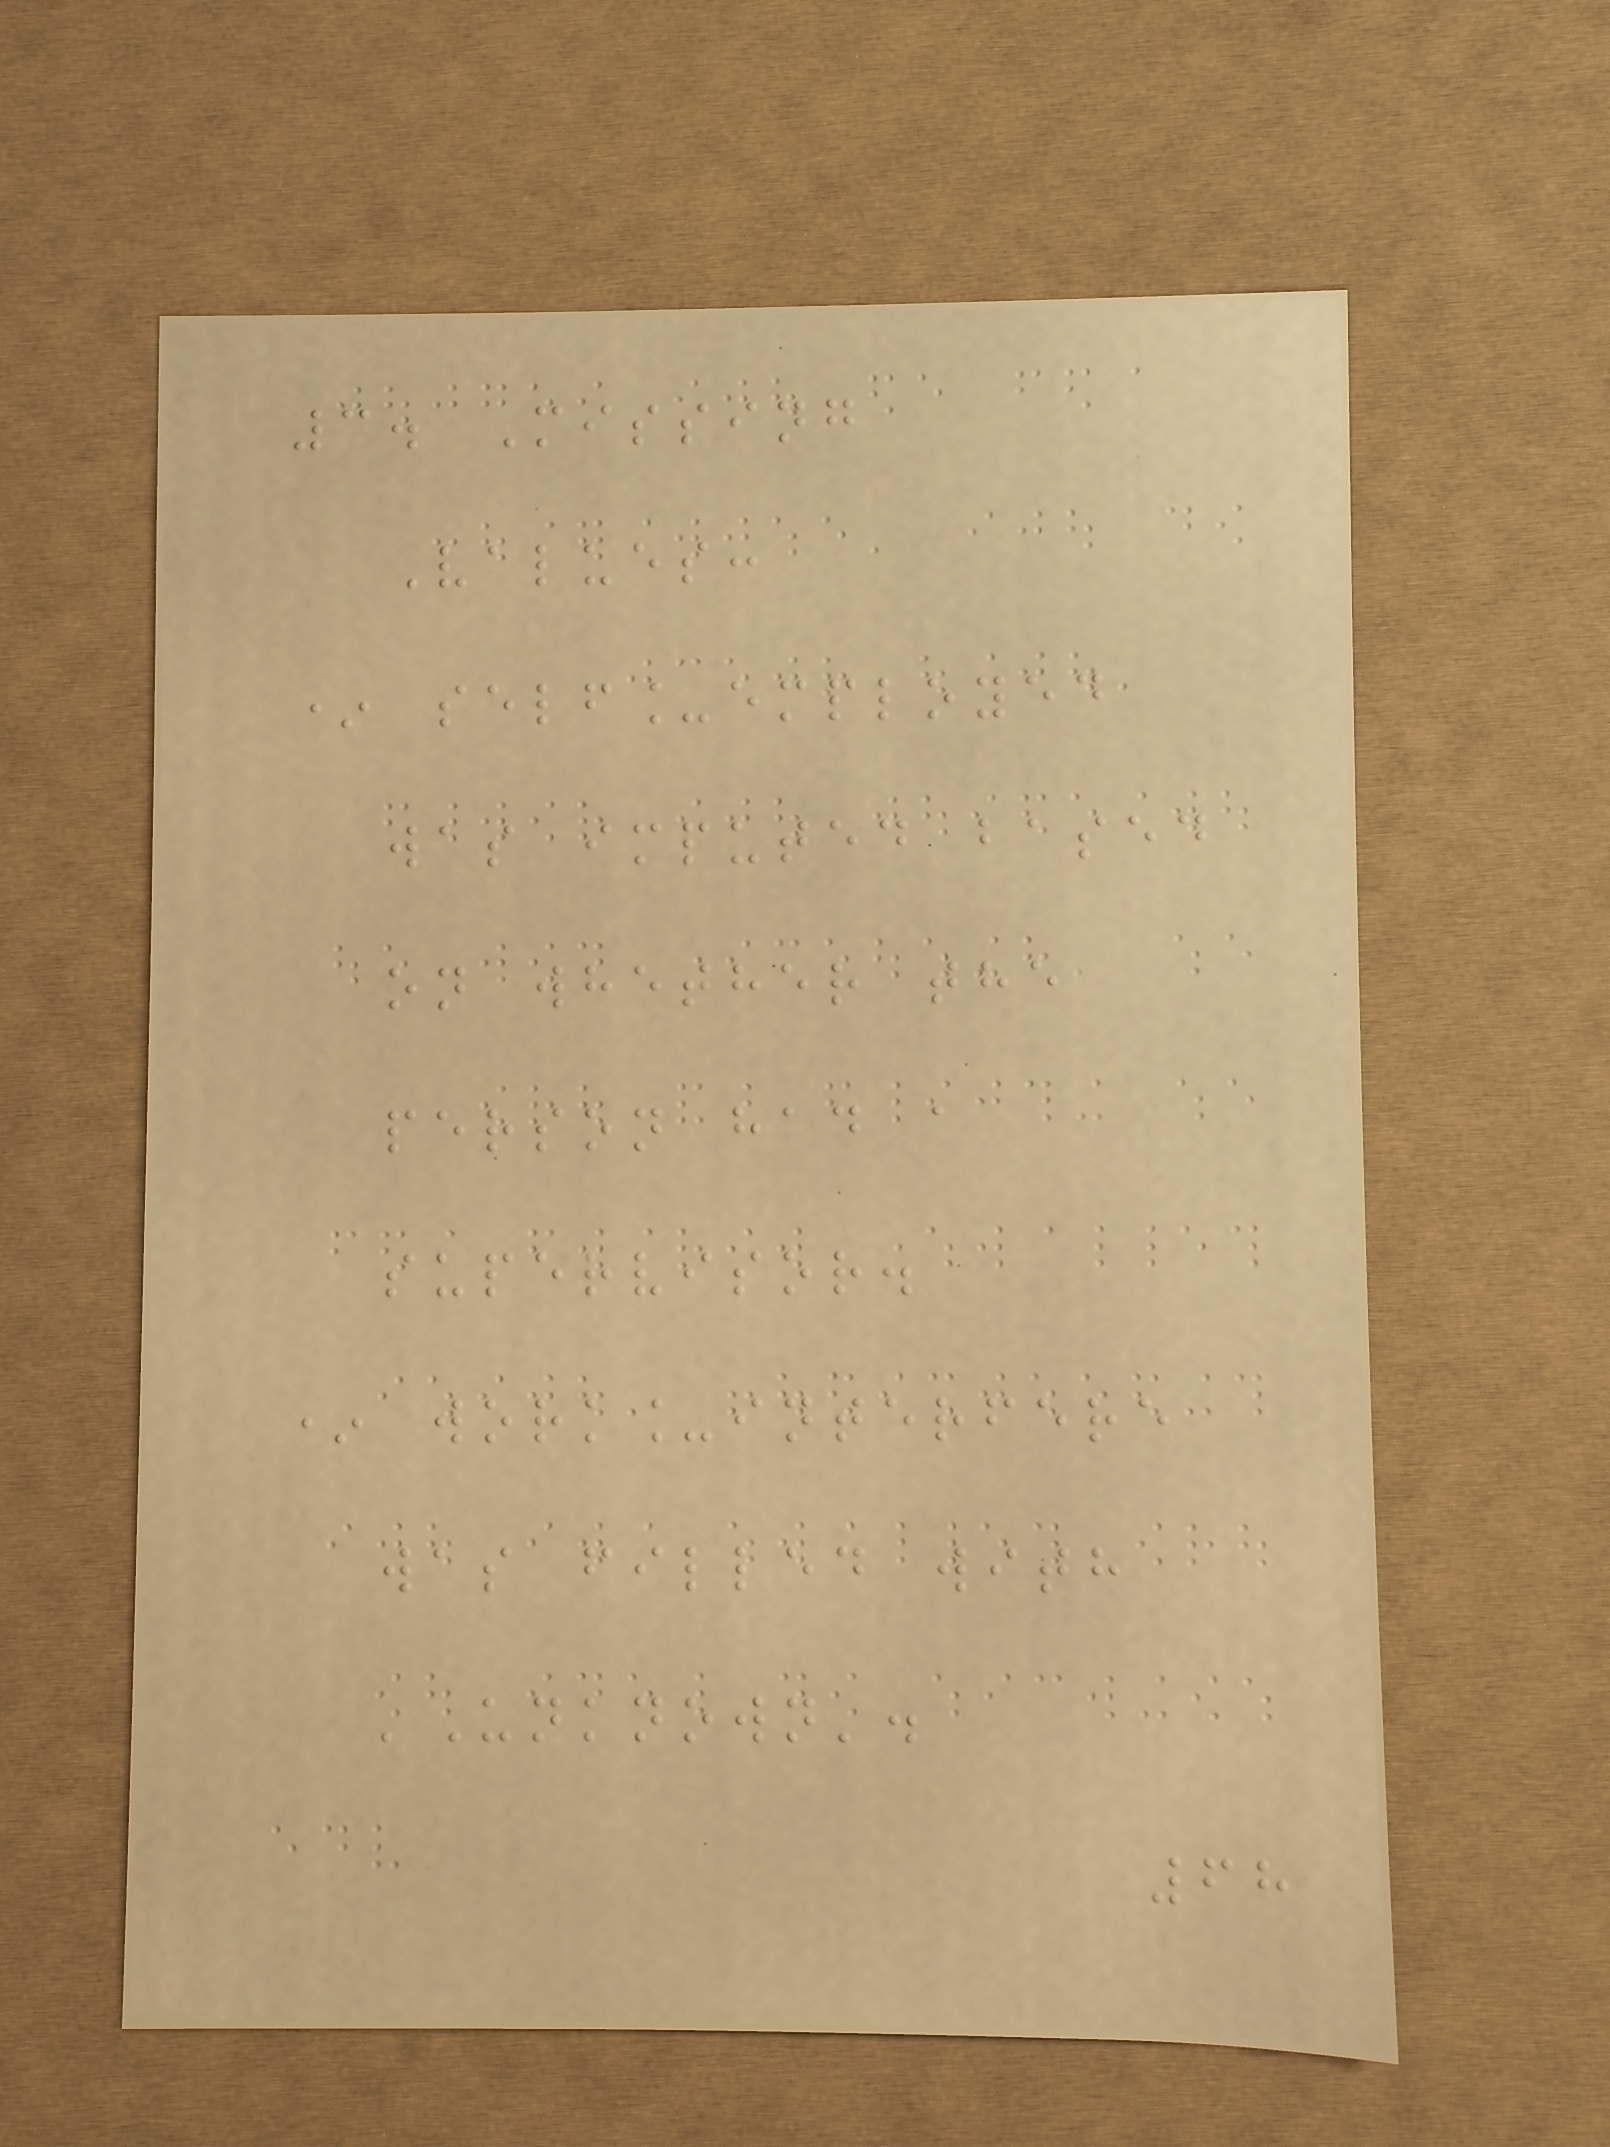3. Missing
Values:
* self_employed
was imputed based
on whether the
person had a
supervisor.
* work_interfere
was filled with
'Unknown'.
68
